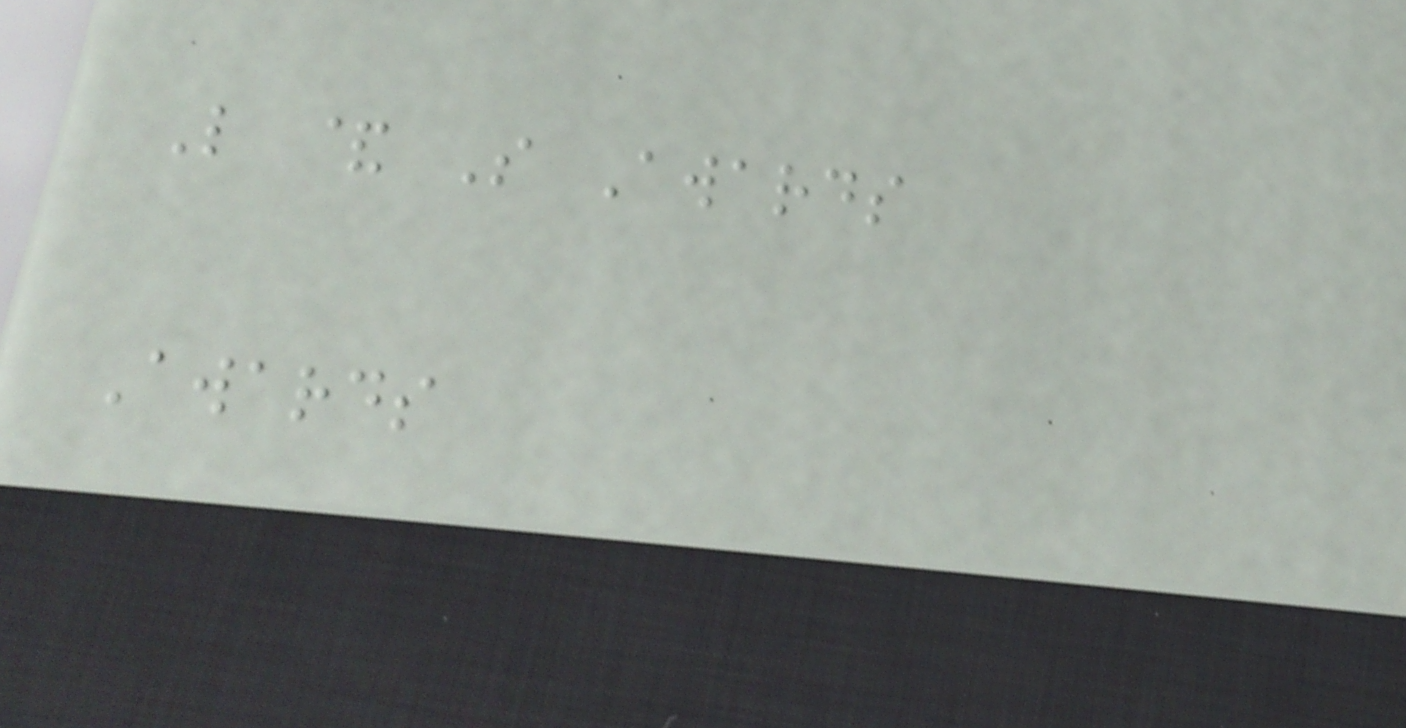L & S Awards
Awards
